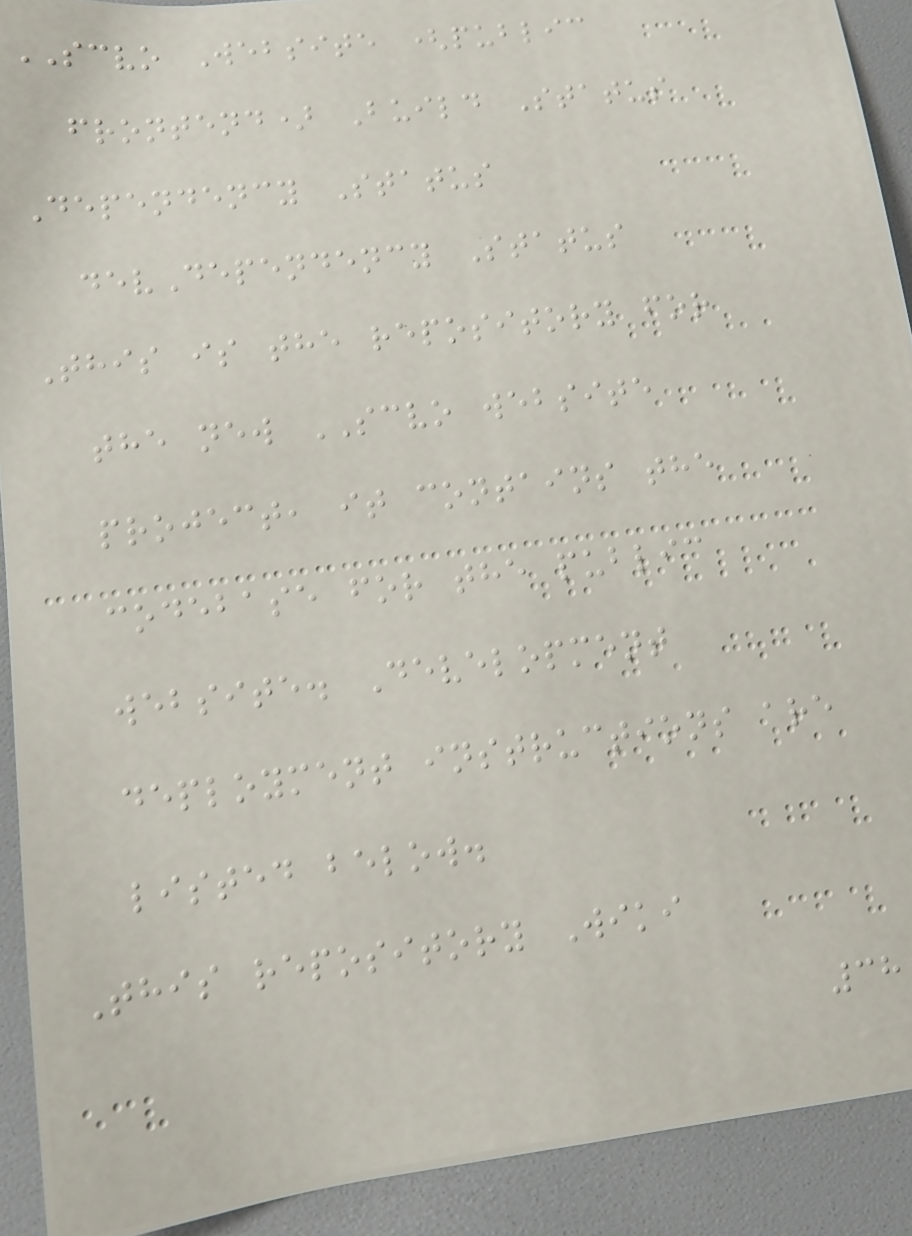SCVO Website (public
frontend) Build Status
Dependency Status
devDependency Status
This is the repository for
the new SCVO website
project, it contains the
codebase for the public
website. Development
deployment instructions are
listed below.
This repository Wiki
38
